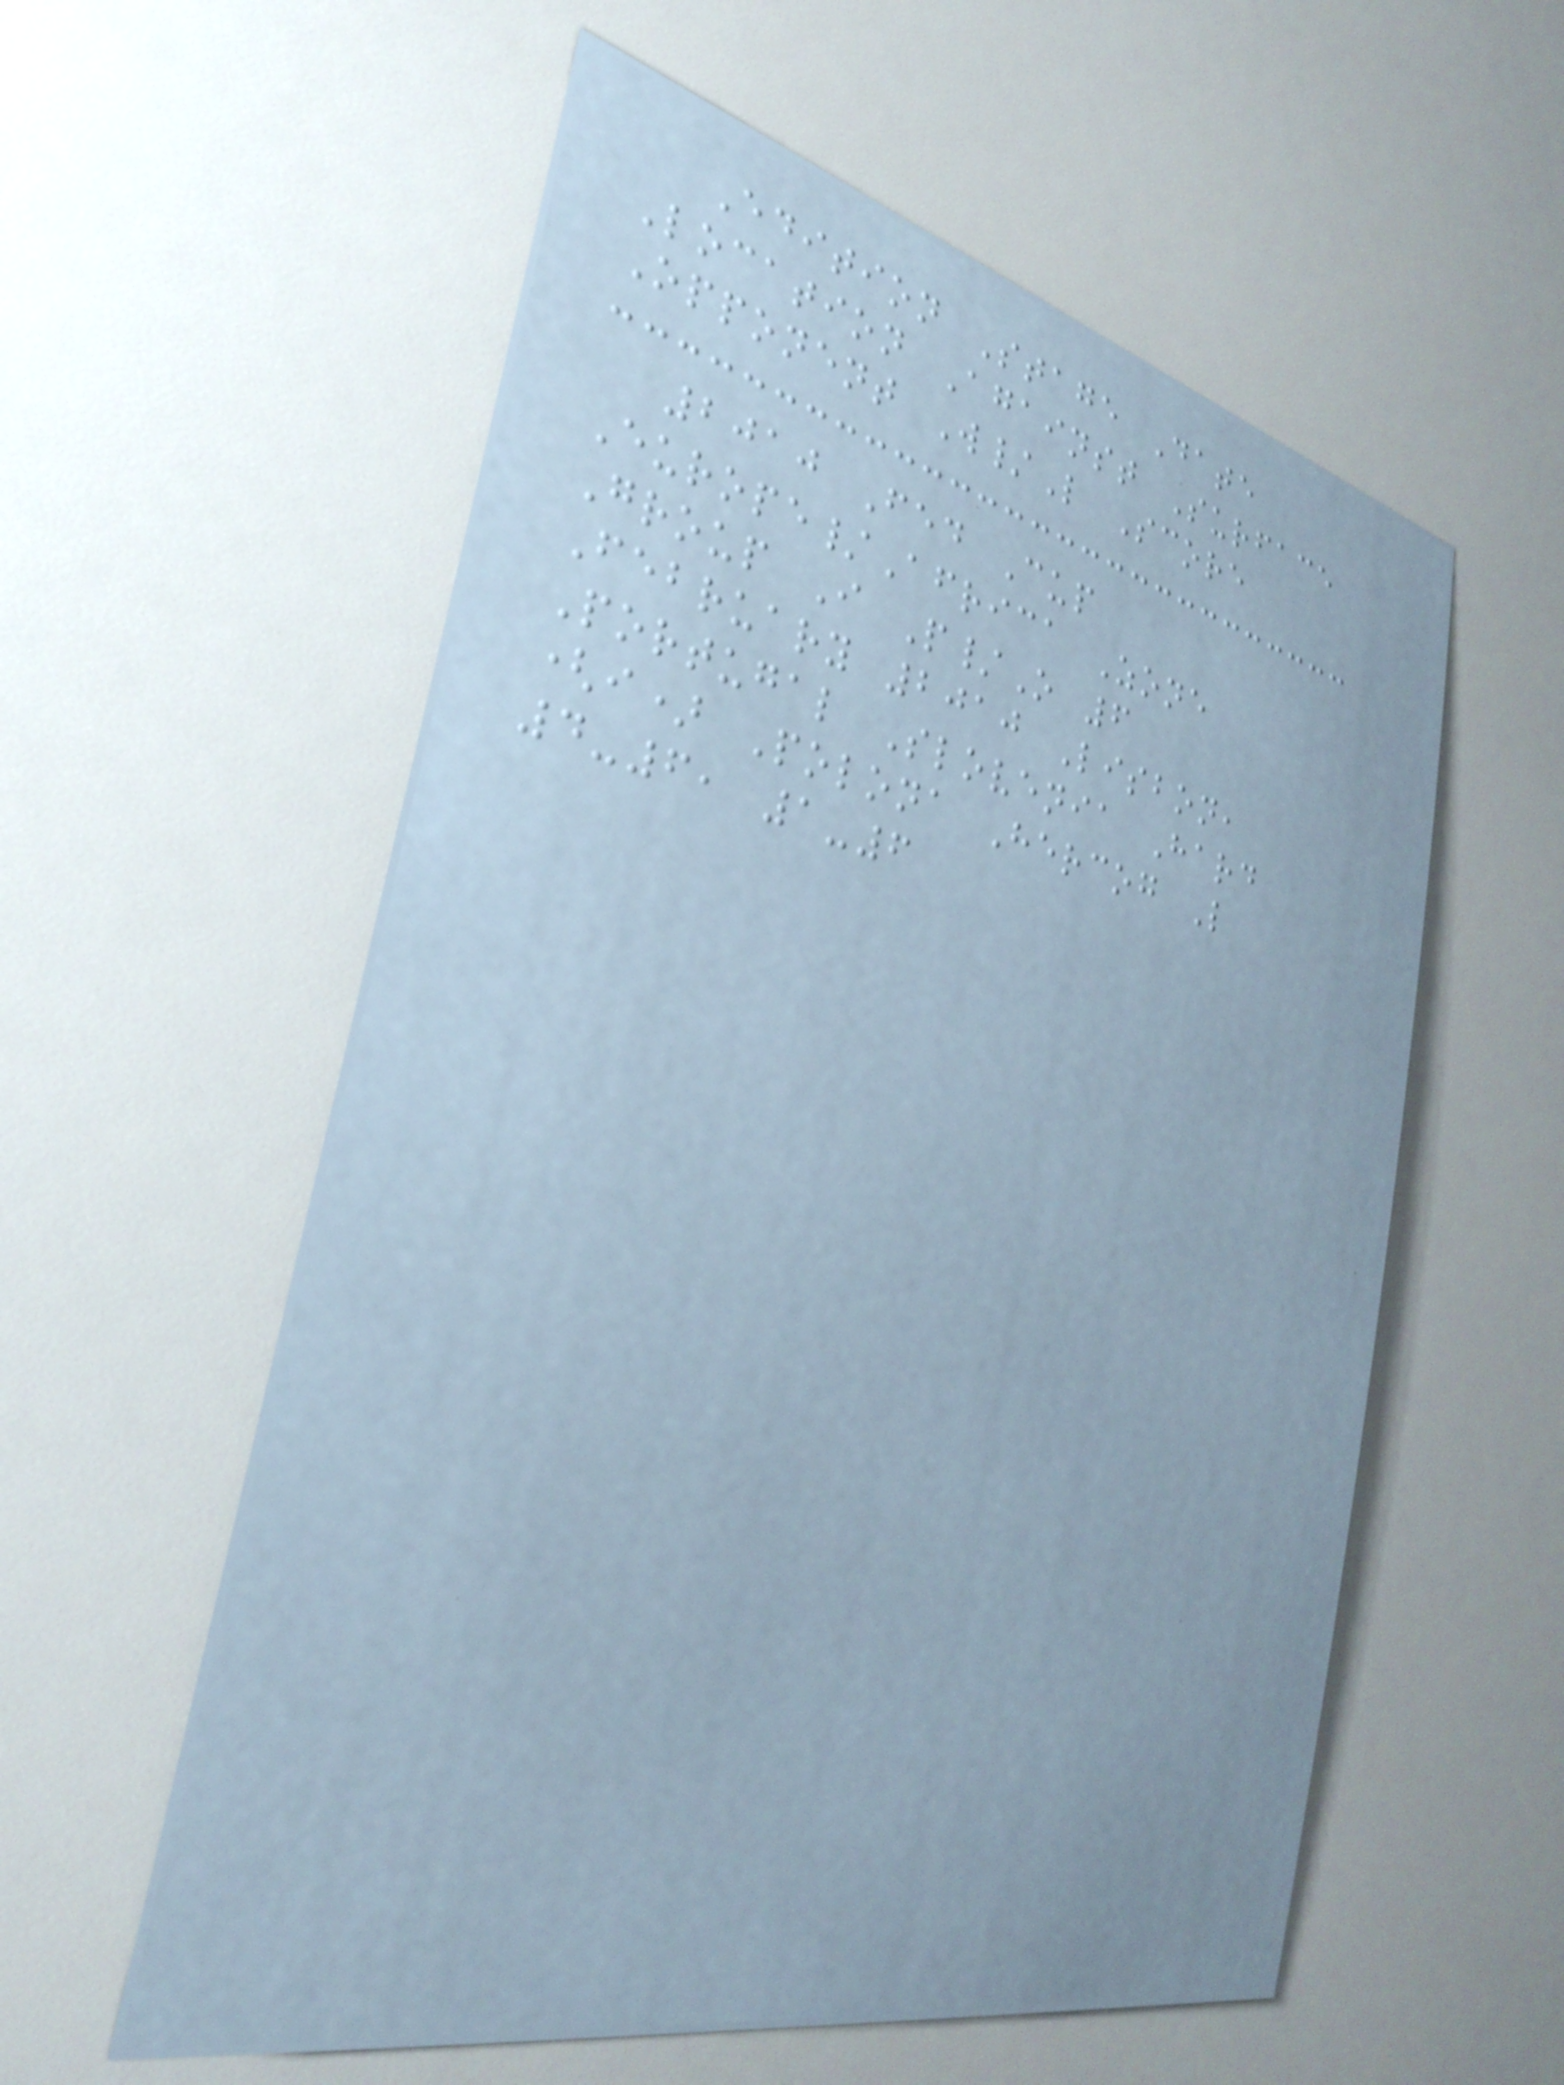Edition Stage Date
Location Against Surface
Opponent W/L Score
2010 Fed Cup
Europe/Africa Zone
Group I P/O 6
February 2010 Lisbon,
Portugal Slovenia Hard
(i) Polona Hercog L
4-6, 1-6
